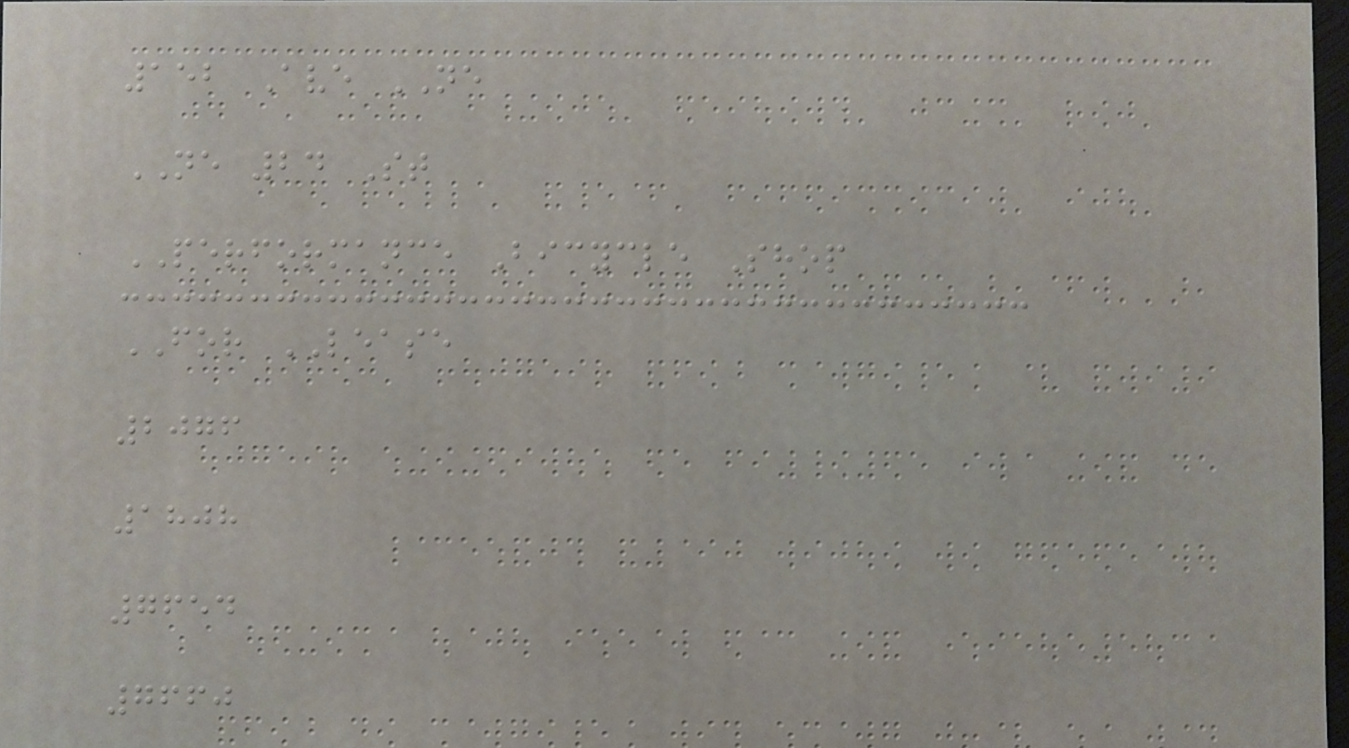152 Ave NE
NE 24 St
PERFORMANCE Bicycle Shop
FOR LEASE
2076
1808
7654
7660
